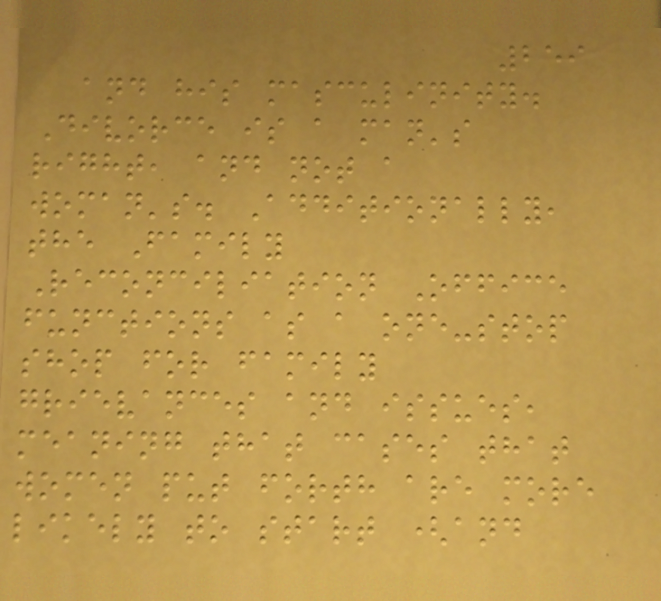259
and his masculinity.
Divorce is a man's
right, and not a
woman's. Additionally,
the Family
Reconciliation Office
functions as a one-stop
shop for family
grievances and issues,
meaning that cases that
women put forth are more
likely to start (and
